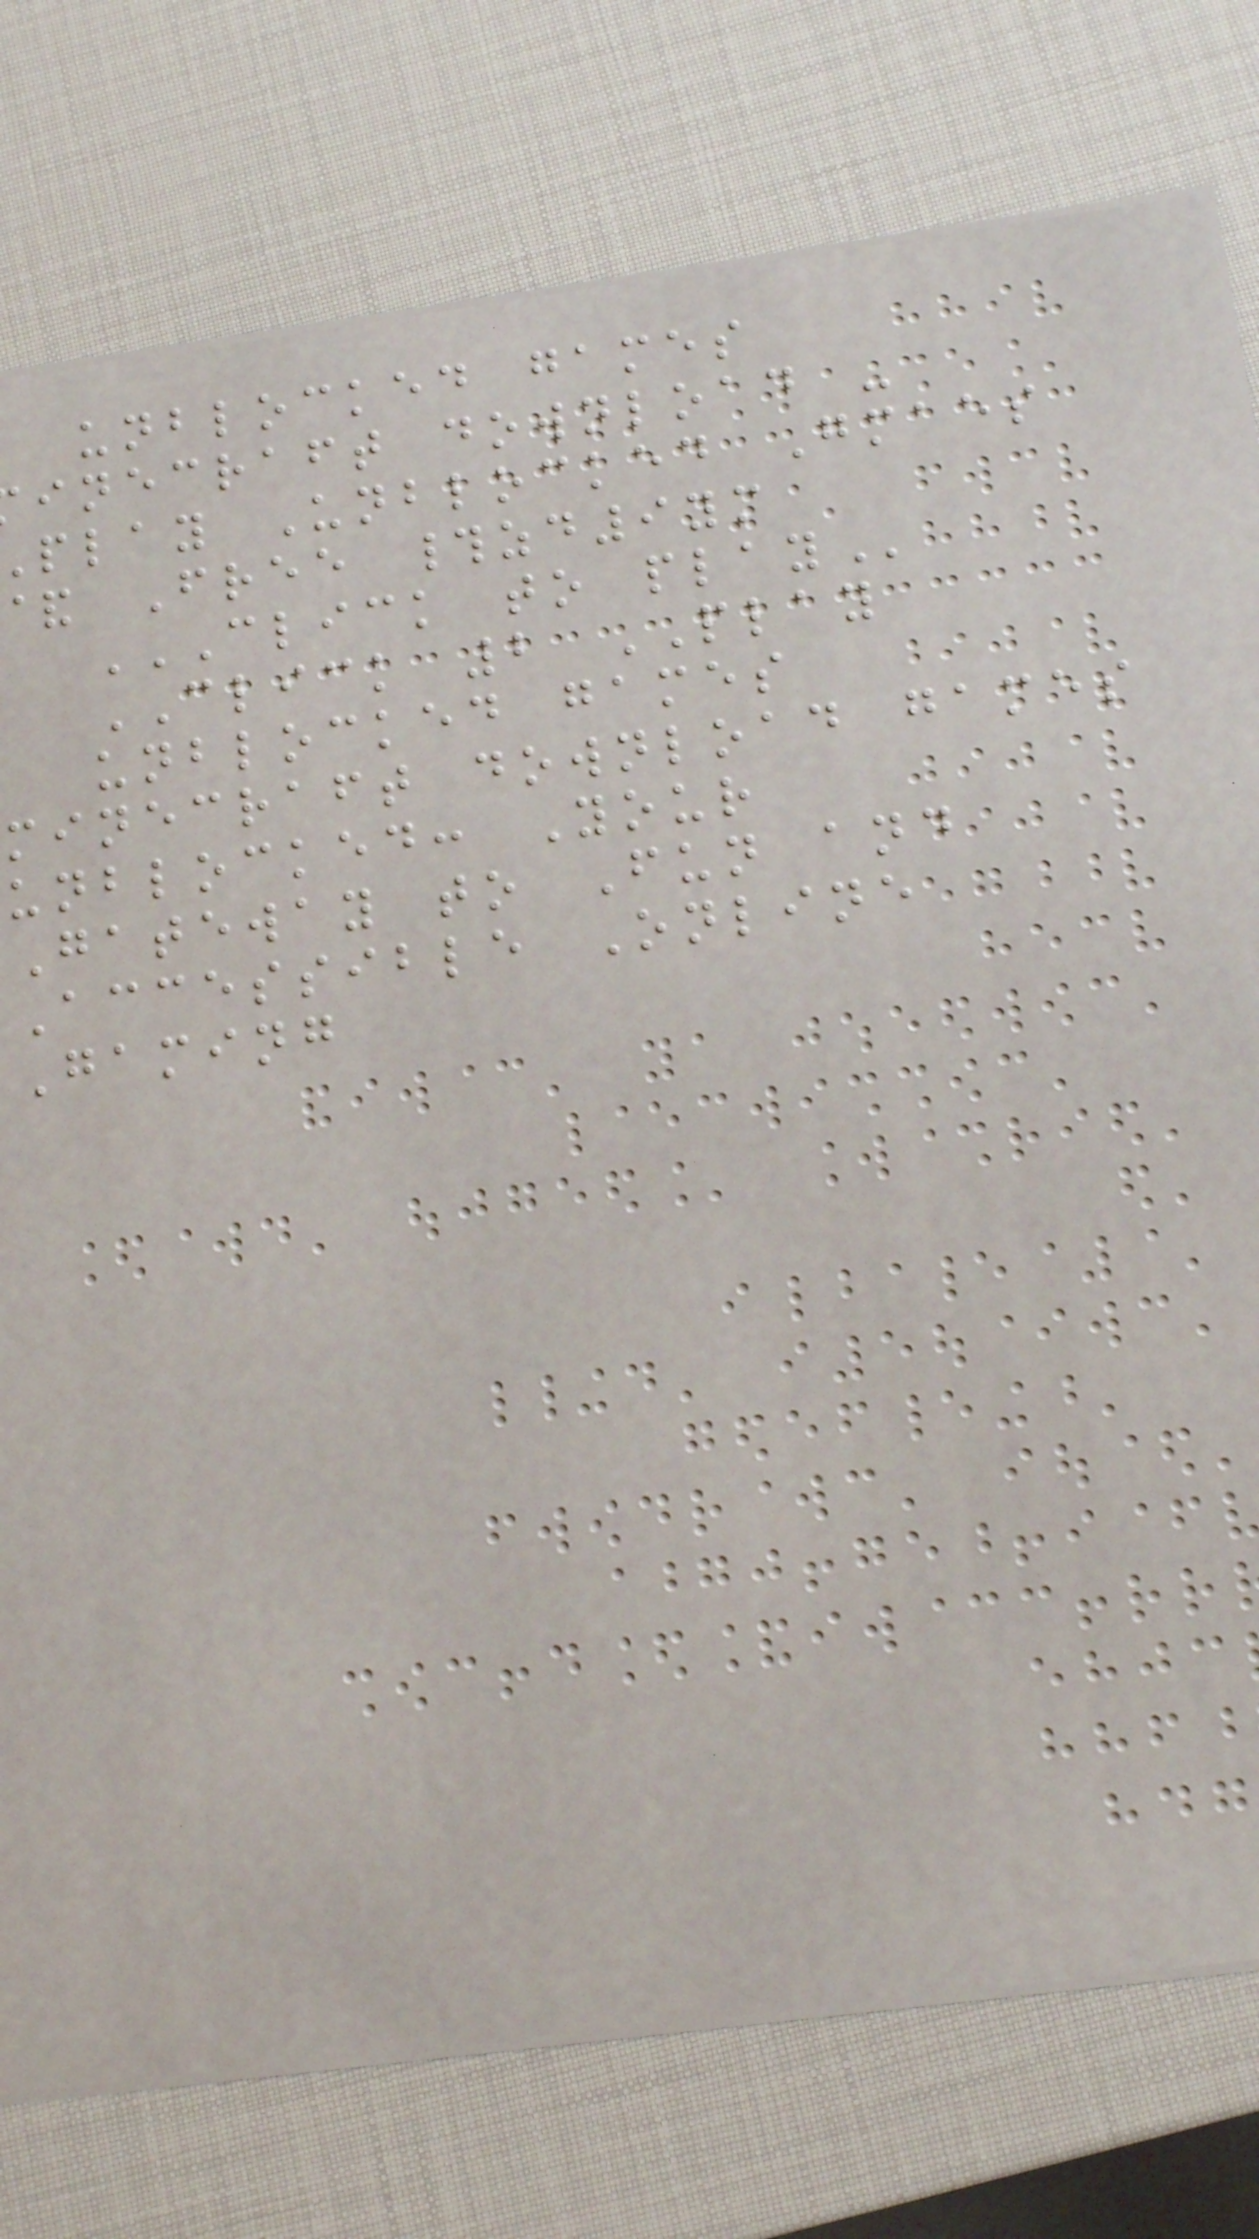unblocked games
inecraft download -
play Unblocked Gmaes
Free #zd9ym
CLICK TO PLAY
CLICK 2 PLAY
unblocked games
minecraft download games
unblocked: Your
Gateway to Fun and
Accessible Online
Gaming
